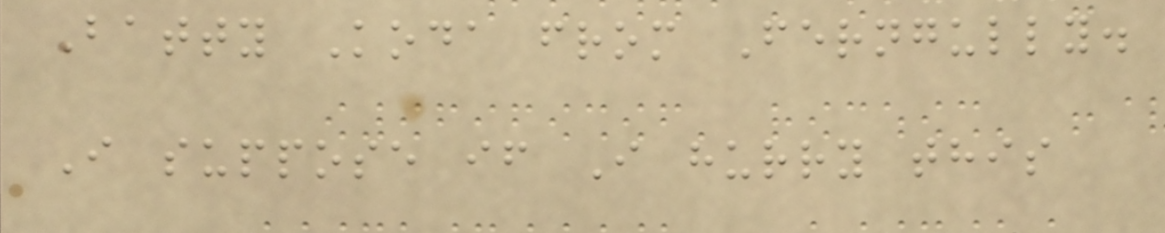Batty Koda from Ferngully.
I suppose if I hurry this
